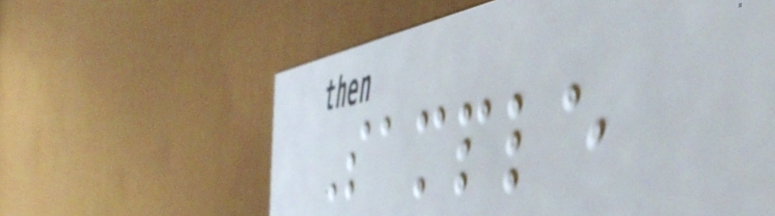Sample
